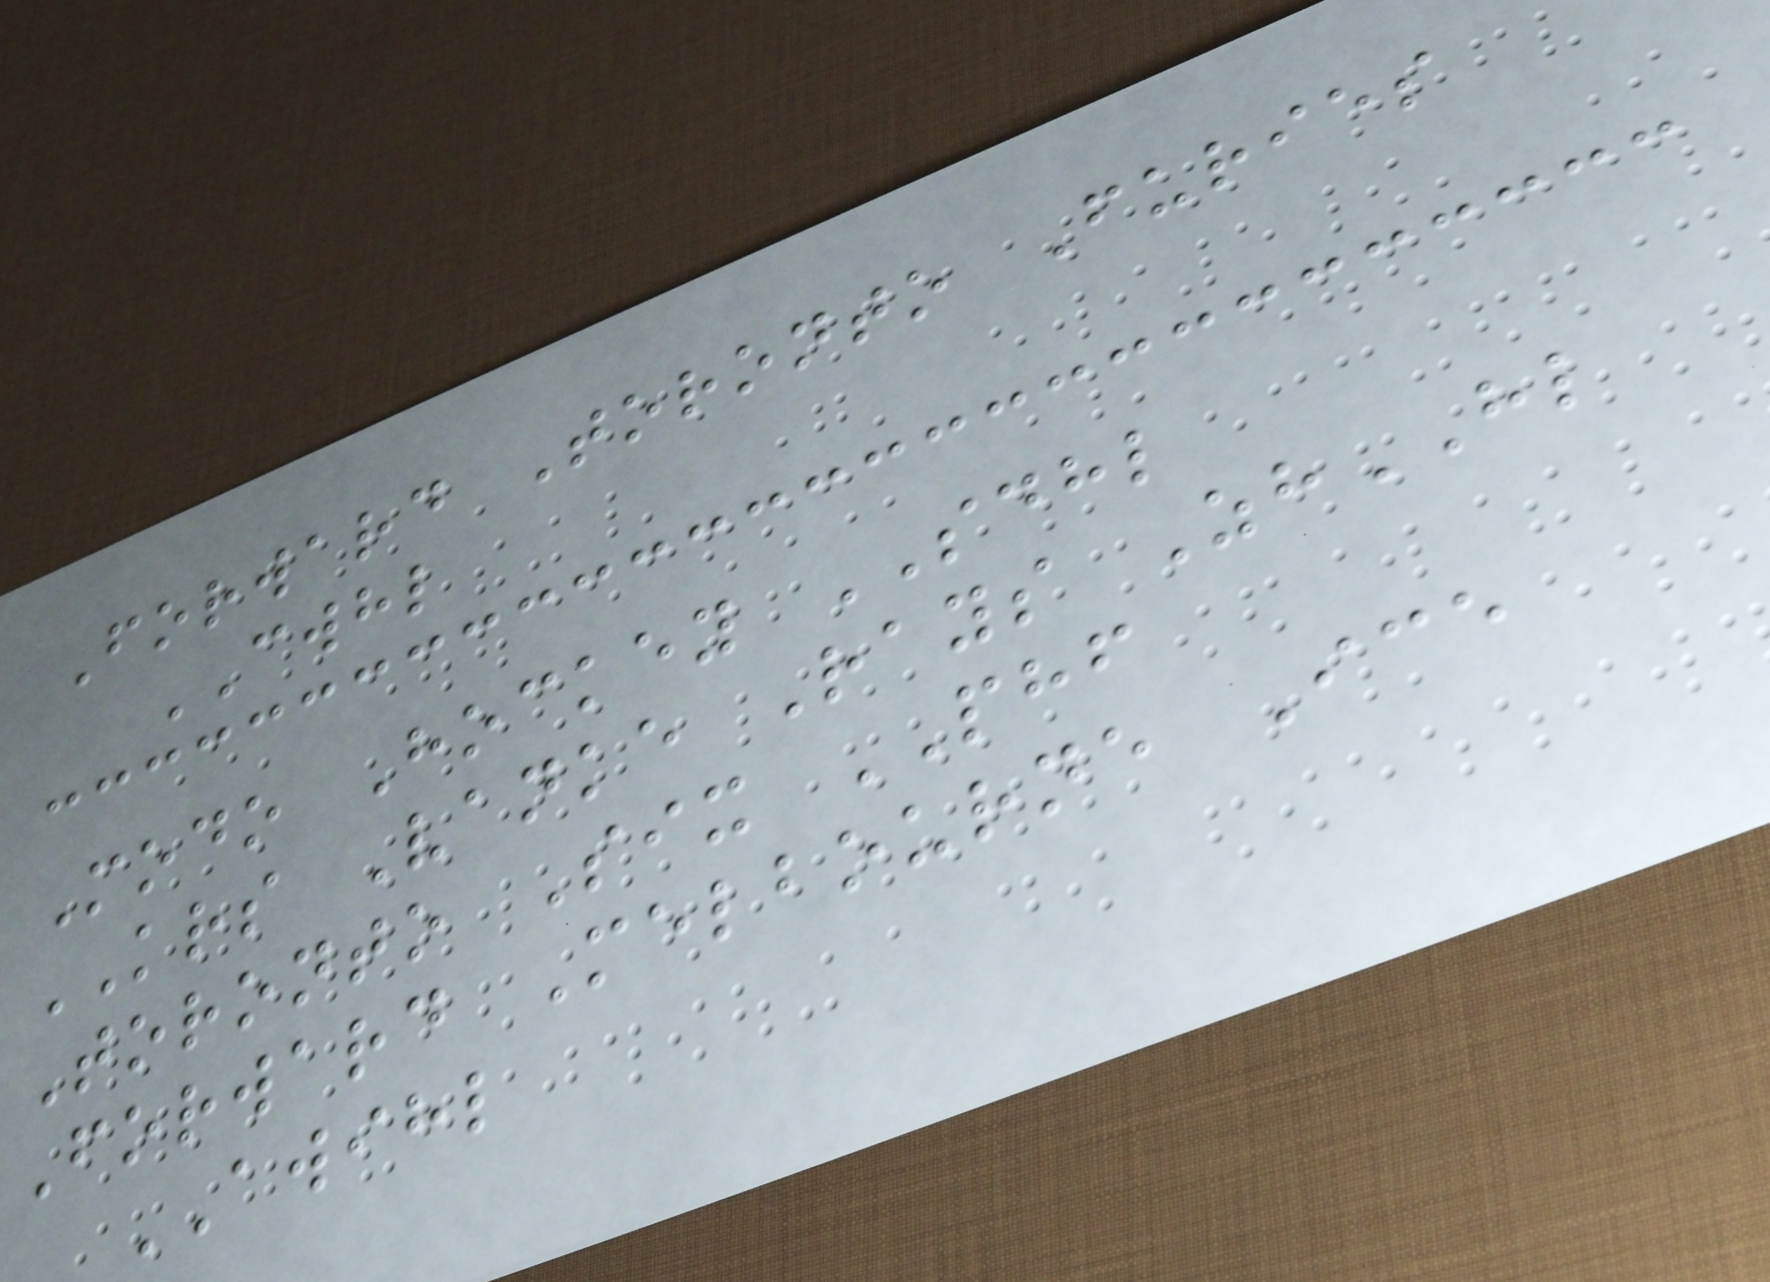Forward Toronto Furies
CWHL
Modo Hockey SDHL
KRS Vanke Rays ZhHL
Toronto Six PHF
Forward Melbourne Ice
AWIHL
